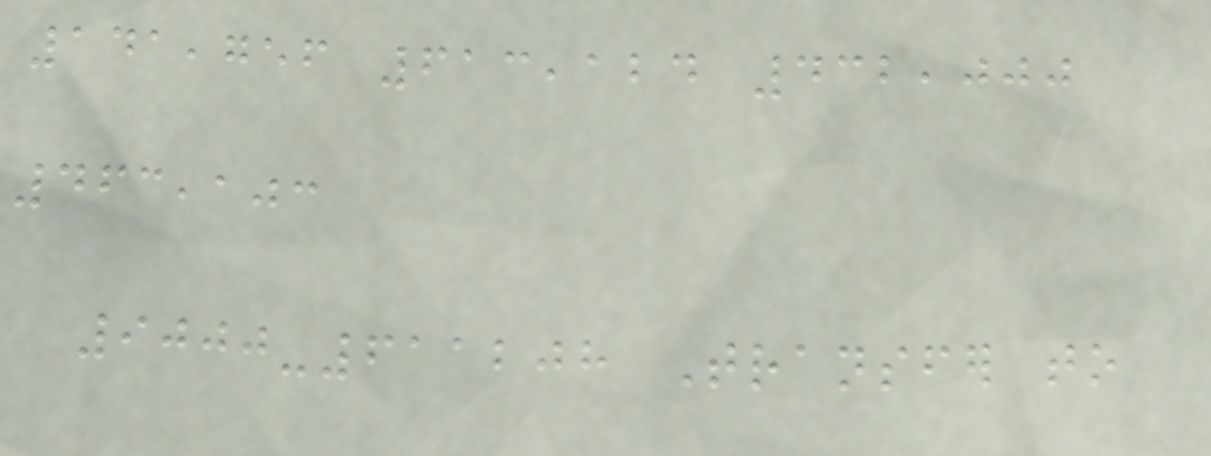141,756 613,124 432,000
463,103
9000-611208 Transfer to
